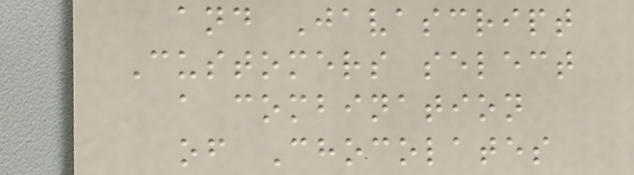and Javascript
Customers select
a combination
of Chocolates
